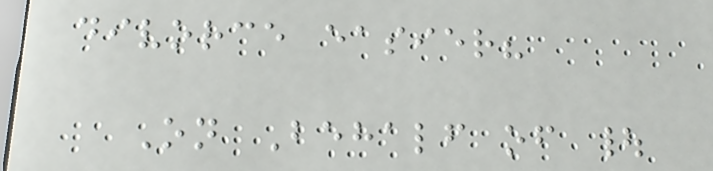divorce easier?
On Behalf of |
